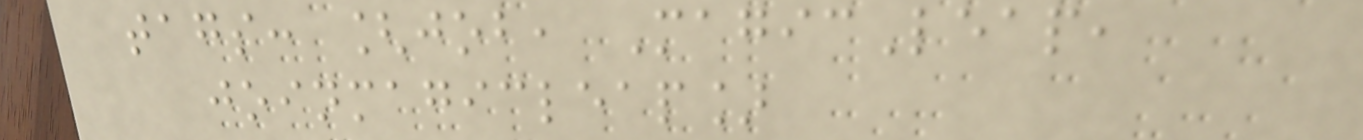tags: [job, MagicLeap,
joinmagicleap]
